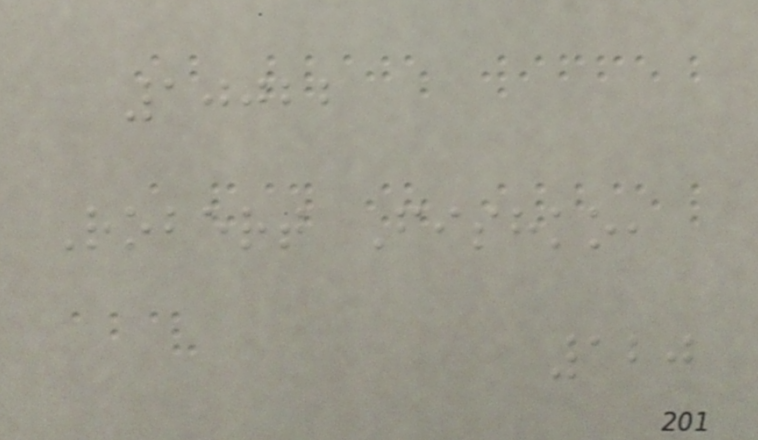10022
Robert Fishko,
120
